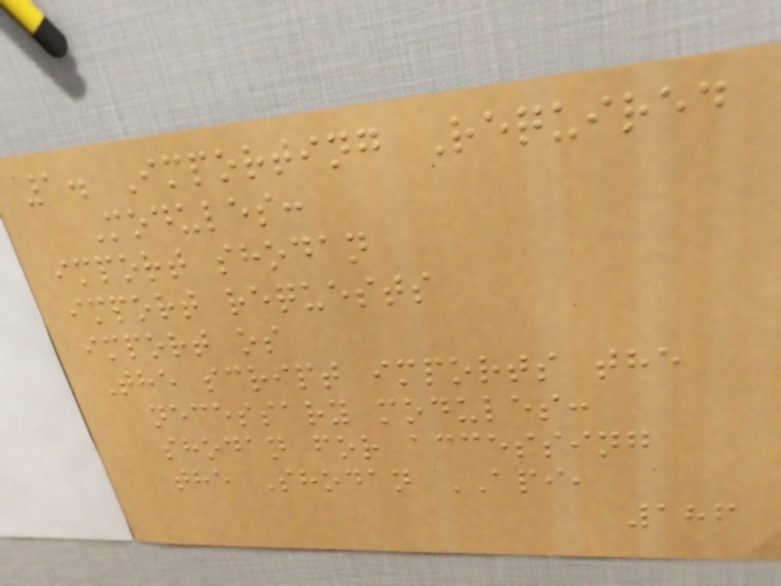1. Importing Required
Modules:
import shodan
import requests
import os
The script imports the
necessary modules:
shodan for accessing
the Shodan API,
186
